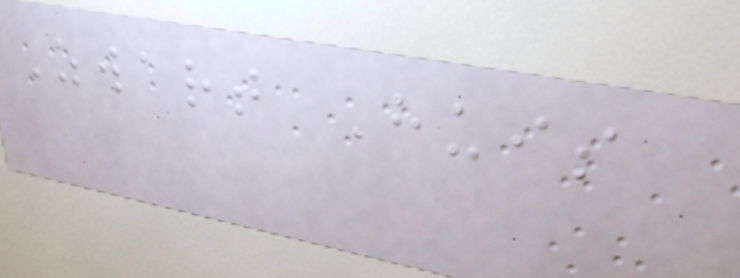Zwart Huis
